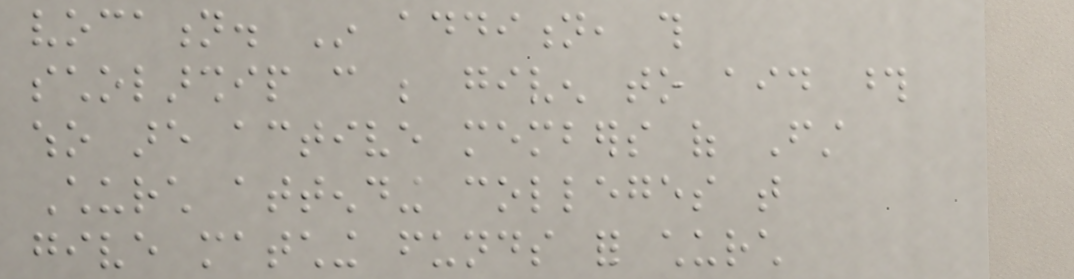vocation. In addition, this
scholarship can be given to aid those
who are active members of First
Church attending colleges that
give matching funds for church
